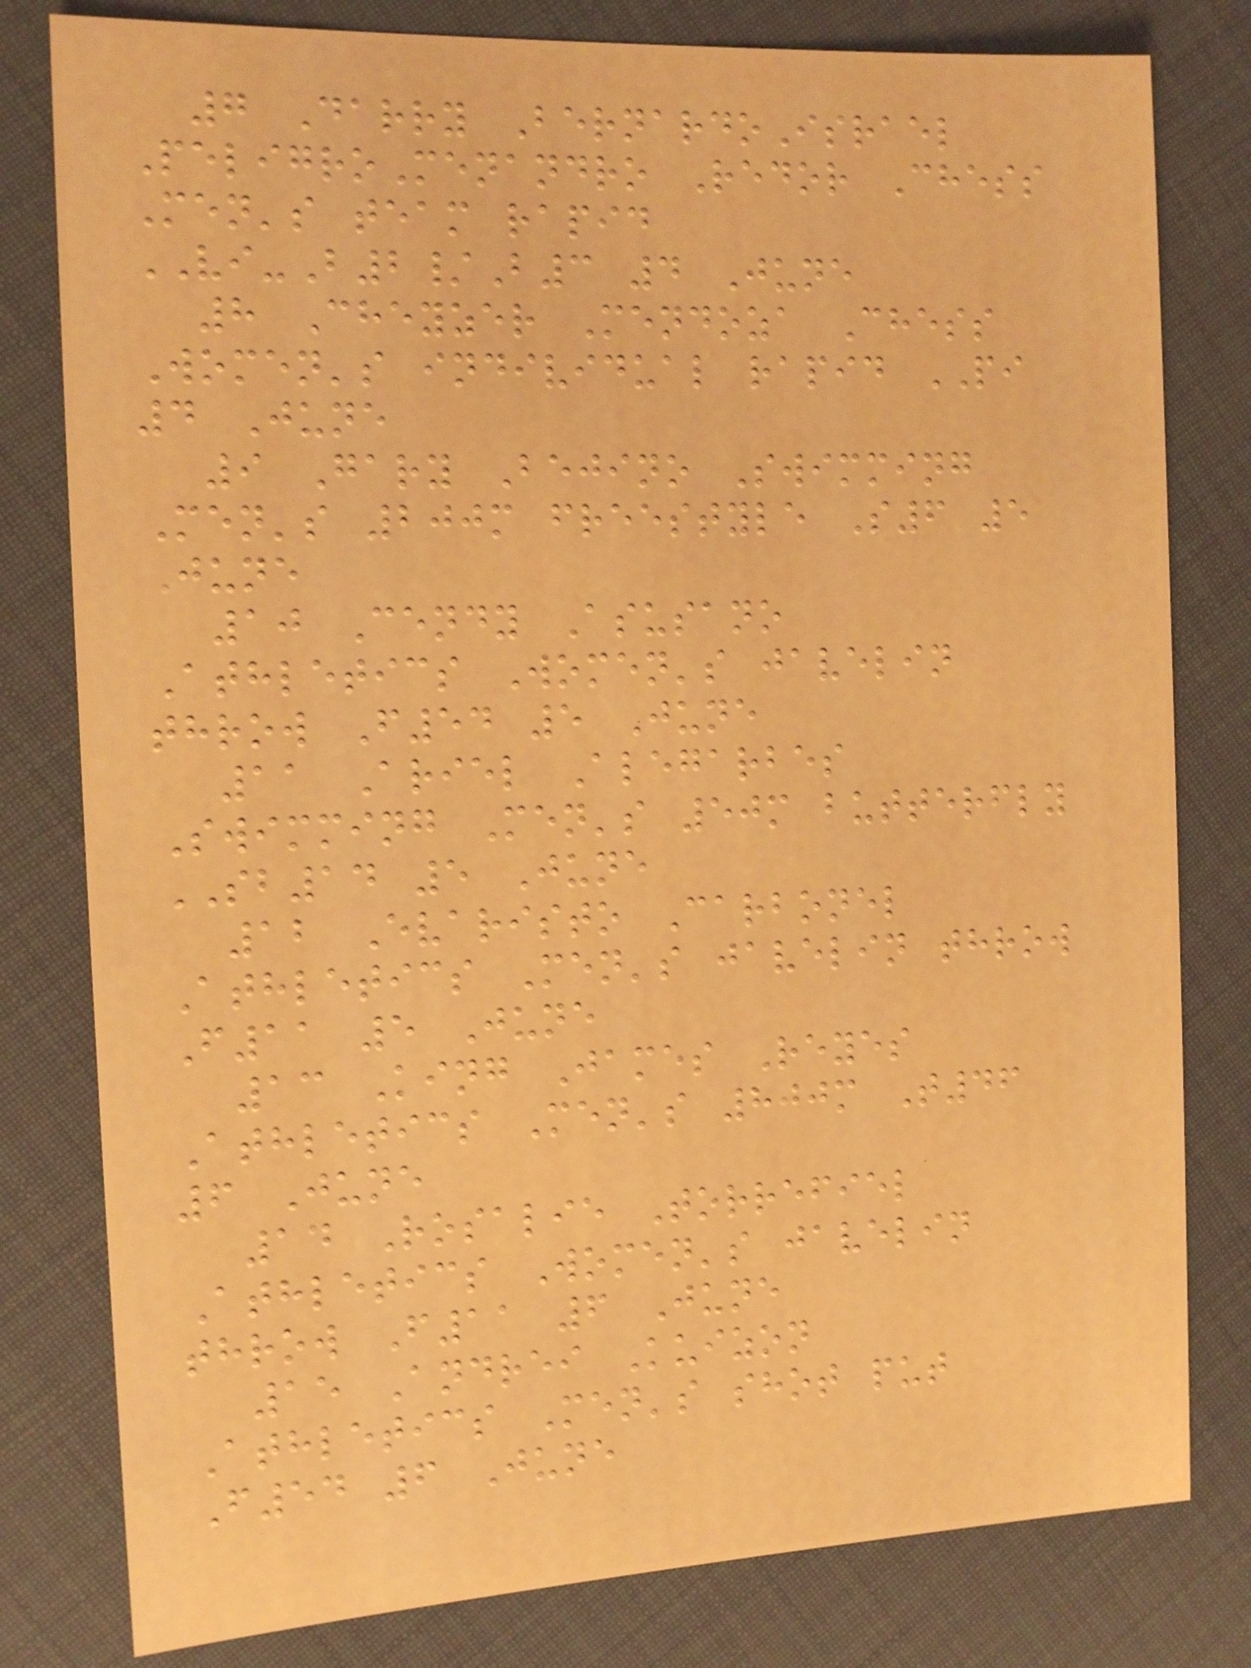7 Darry BernardoIsrael
PeligroMenandro Redor Chess
Men's team rapid
VI-B2/B3 4 June
8 Cheyzer Mendoza Chess
Women's individual rapid PI
4 June
9 Gary Bejino Swimming
Men's 200m freestyle S6 5
June
10 Cendy Asusano
Athletics Women's javelin
throw F54 5 June
11 Ariel Alegarbes
Swimming Men's 50m butterfly
SB14 5 June
12 Evaristo Carbonel
Athletics Men's javelin throw
F11 5 June
13 King James Reyes
Athletics Men's 800m T46
6 June
14 Rosalie Torrefiel
Athletics Women's javelin
throw F11 6 June
15 Andrei Kuizon
Athletics Men's shot put
F54 6 June
